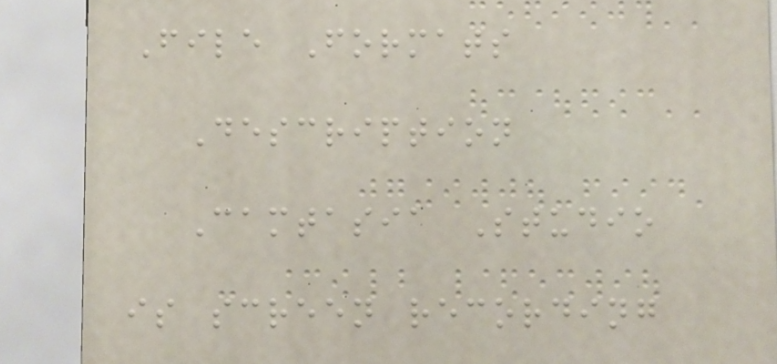File Formats
Description
Camtasia Studio
is screen recording
